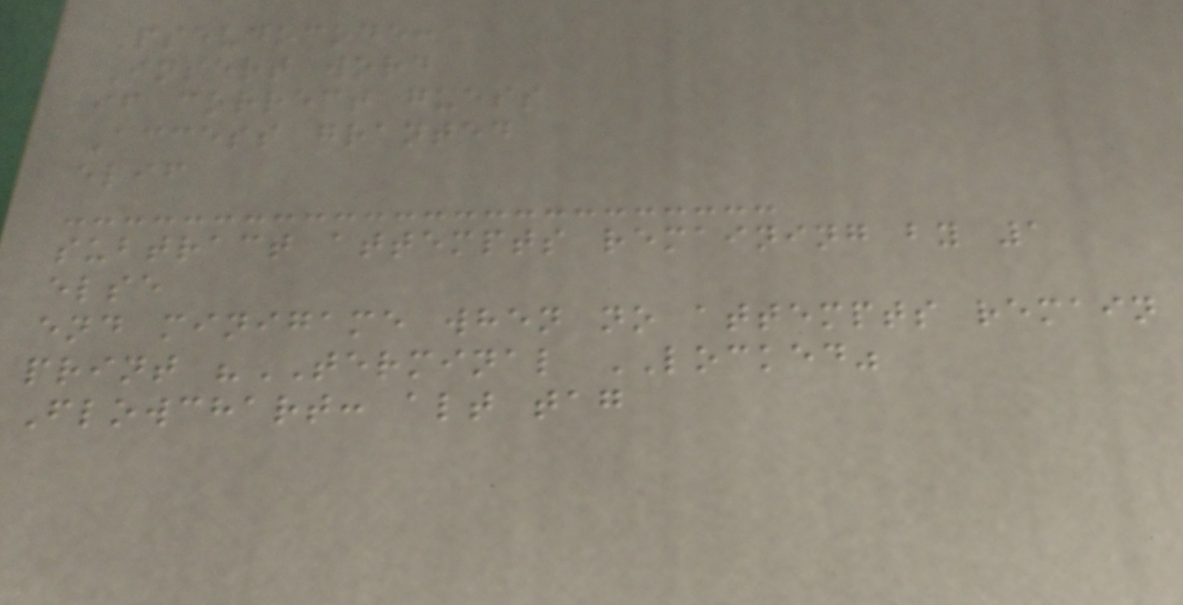Pseudocode:
Insert word
if correct guess
Access granted
elif
subtract attempts remaining by 1
else
end minigame when no attempts remain
print "TERMINAL LOCKED"
Flowchart: alt tag
